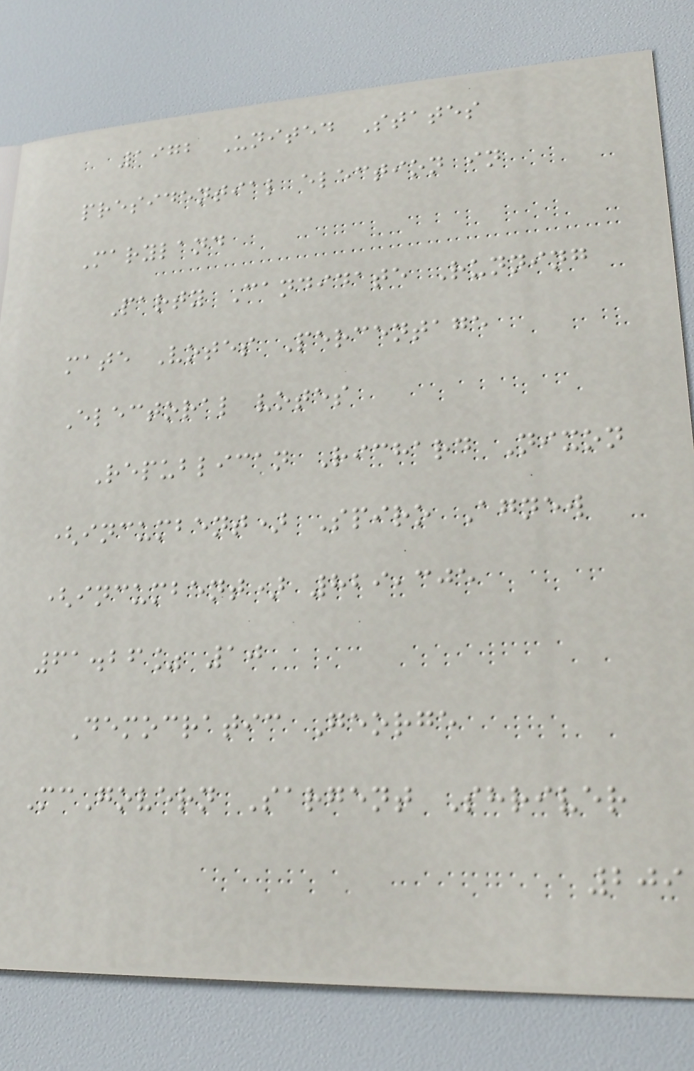1972 United States
presidential election in
Maryland
Party Candidate Running
mate Votes Percentage
Electoral votes
Republican Richard Nixon
(incumbent) Spiro Agnew
(incumbent) 829,305
61.26% 10
Democratic George
McGovern Sargent Shriver
209
